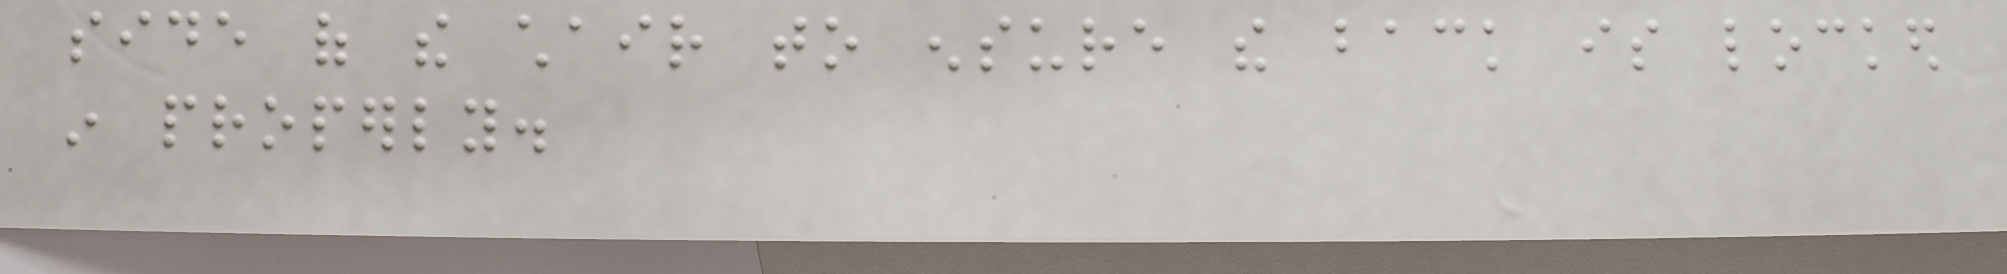side of the chair to ensure the back is locked
in properly.
